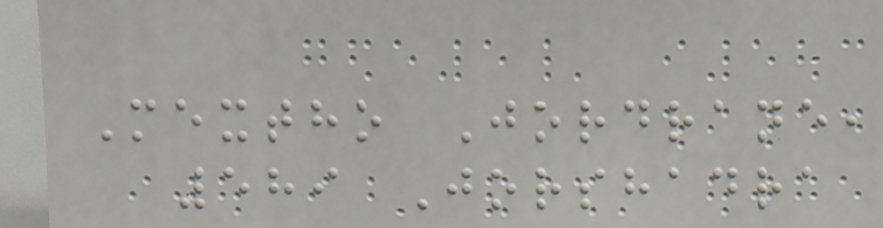Mextho Jordrane,
589 Jorshadra
